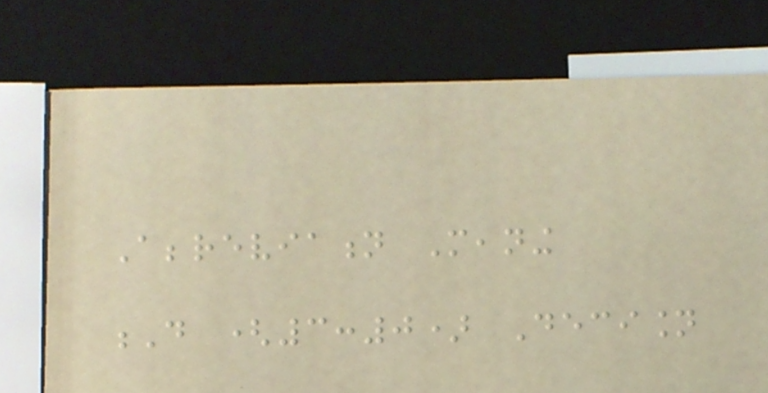Abbreviation Meaning
D (3:0) Decision
